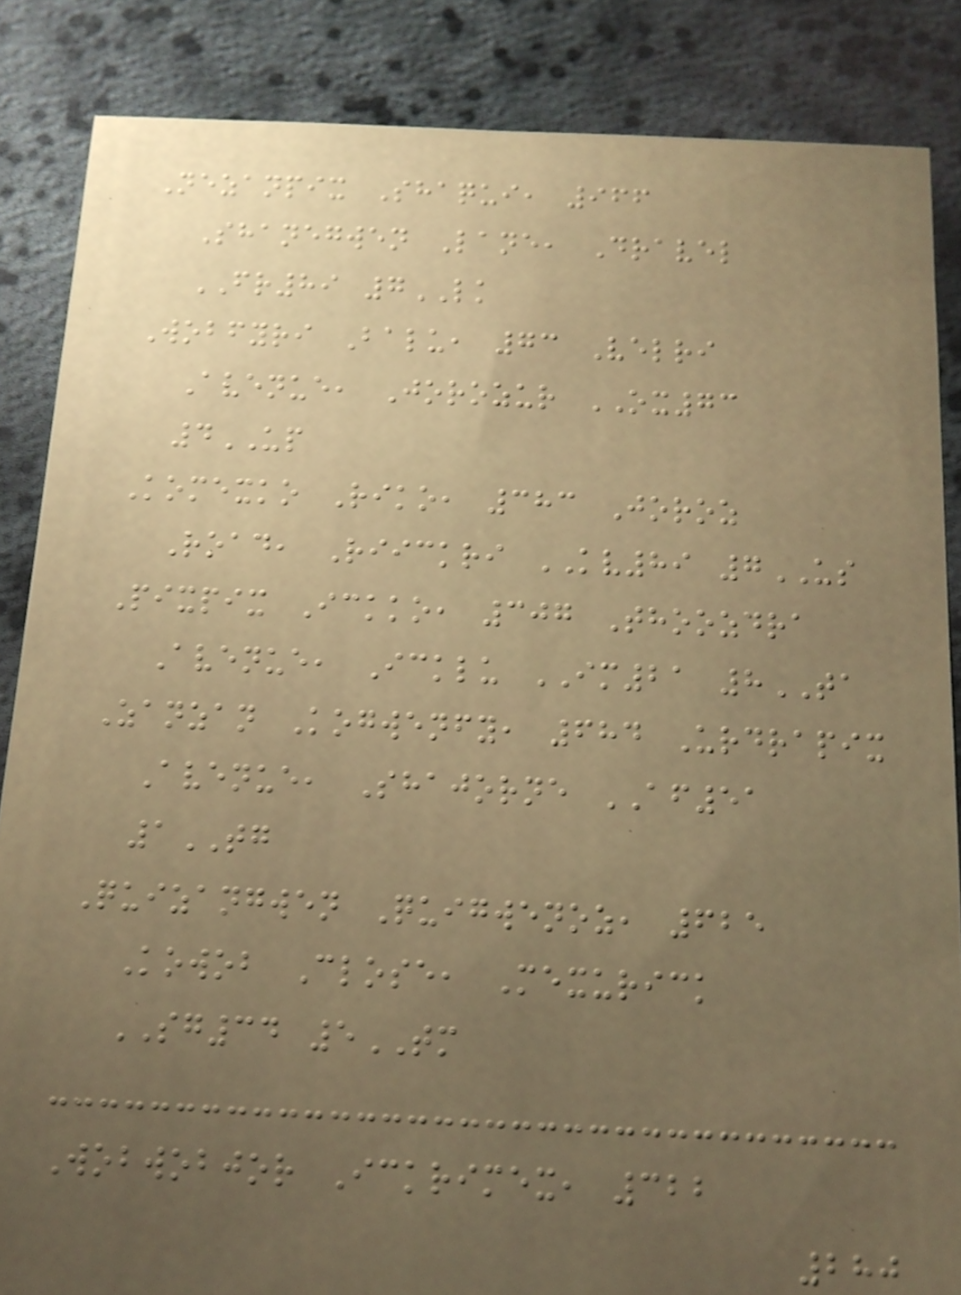Nezanpix Shaqui, 966
Shanegwen Lane, Dravel
FR89 7LK
Wobfyri Balu, 73 Velri
Avenue, Jorozur OX73
4UP
Komexko Riko, 383 Joroz
Road, Riickri KV89 7US
Pixpix Ickko, 307 Thoozdra
Avenue, Icklu IM21 8TA
Zanzan Kogwenfy, 684 Urdrapix
Avenue, Shajorne AF51
1TG
Quizangwen Quigwenoz, 625
Kowob Close, Mexurick
SG34 5TM
Wobwobjor Ickrimex, 322
280
